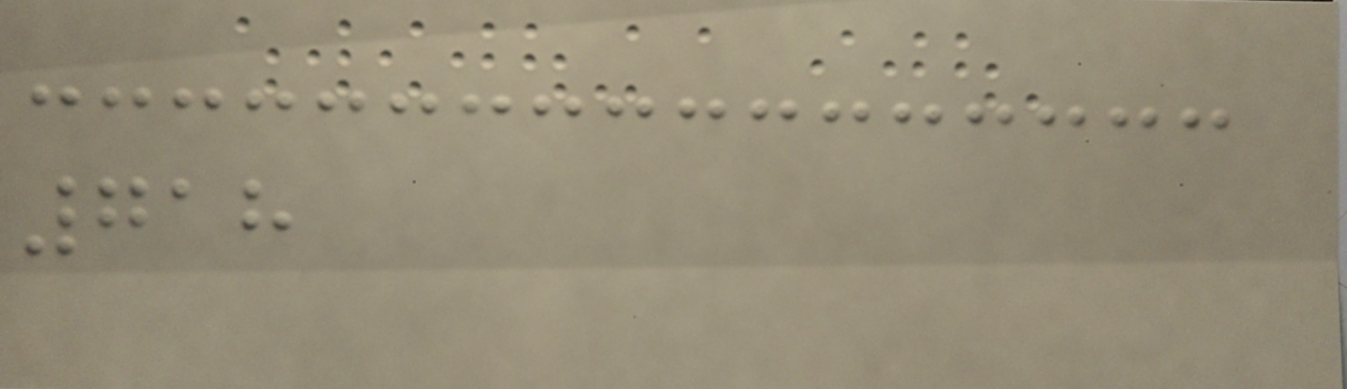718
